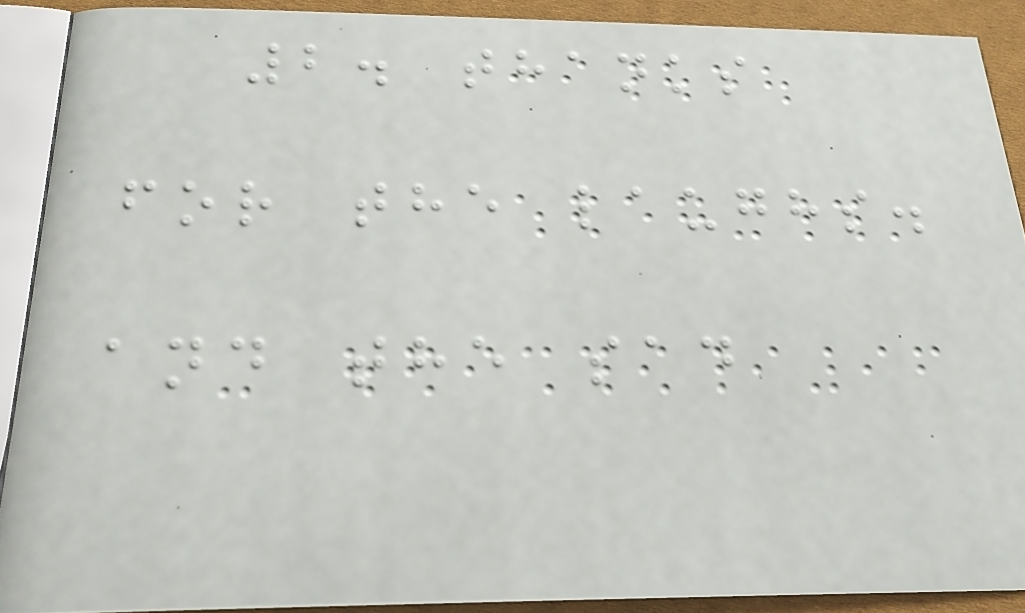2. thanks
for the laughs.
and the sad
